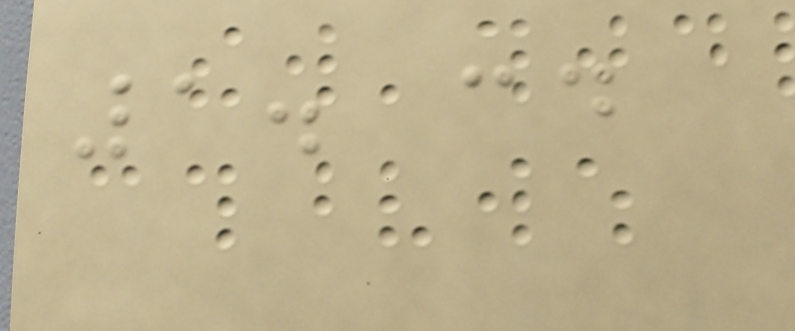1. cd
